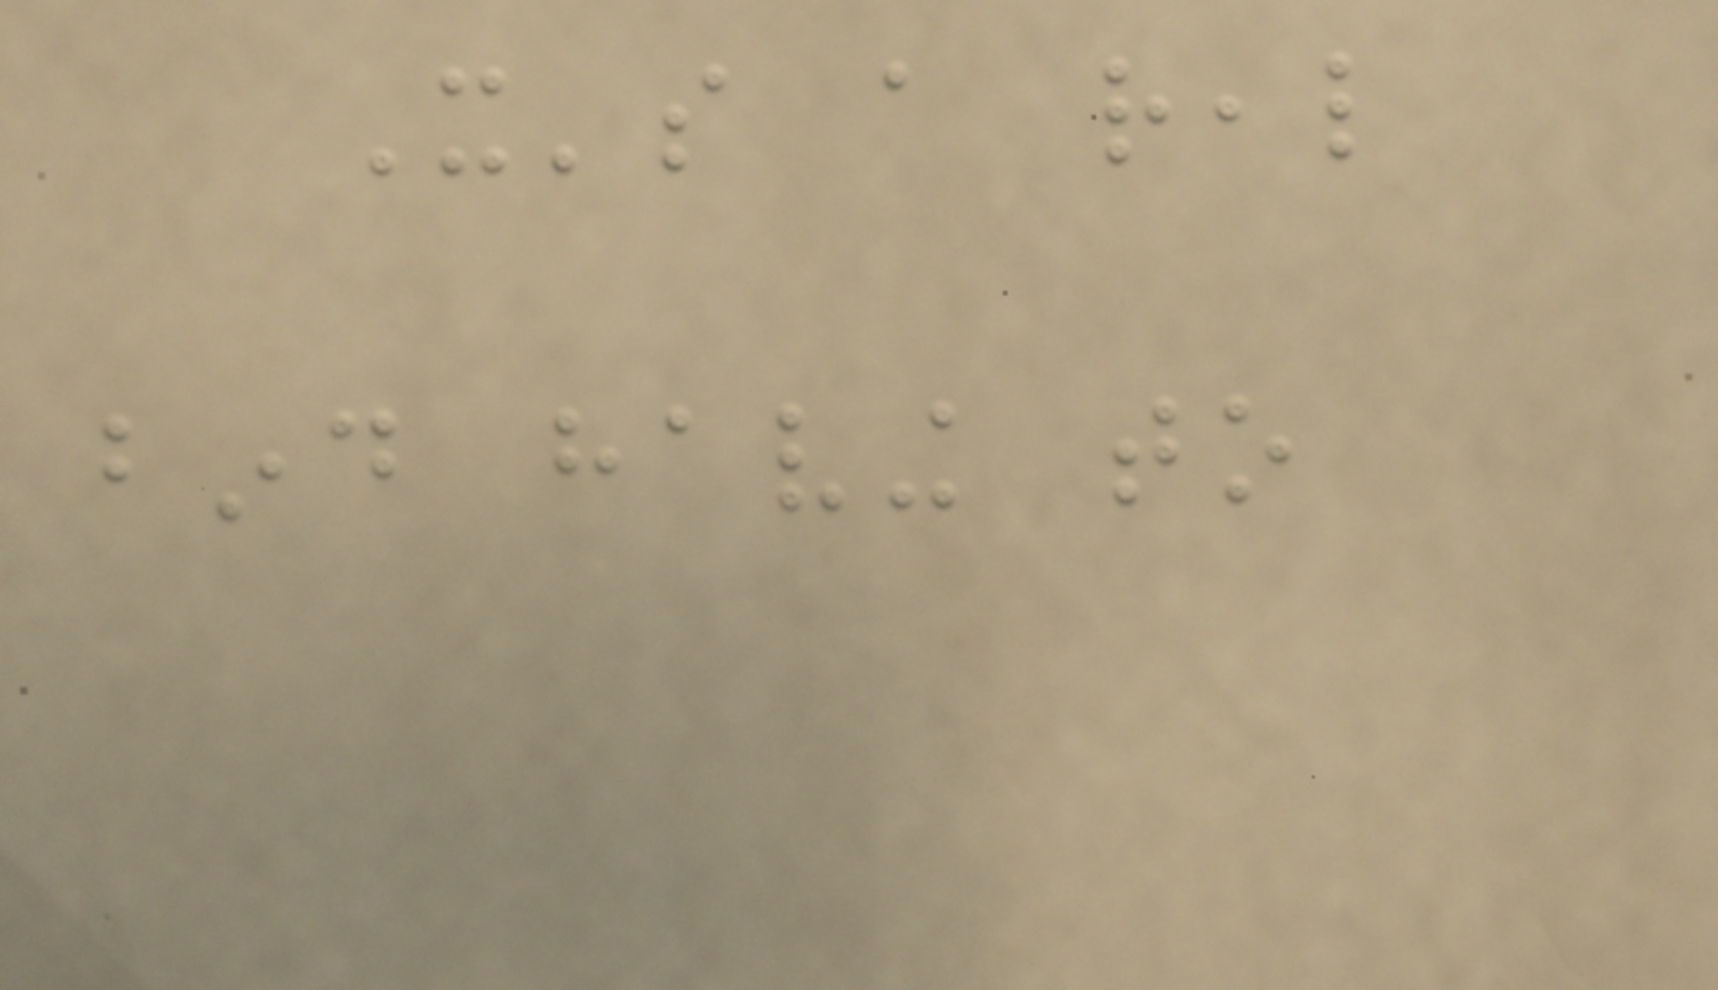It's a real
bind having to
